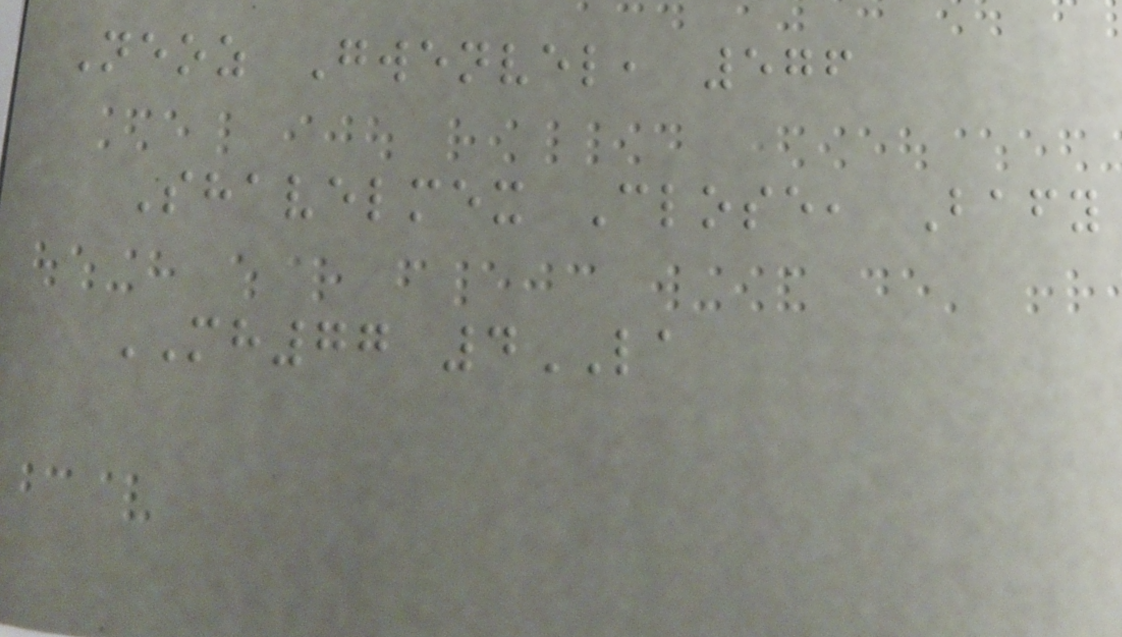Neoz Gwenvel, 576
Shavelmex Close, Bafy
MH77 4LA
